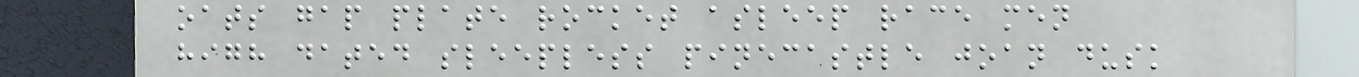oats gap plate rocket asleep race men
high dated sleepless pinecastle joan dusk
